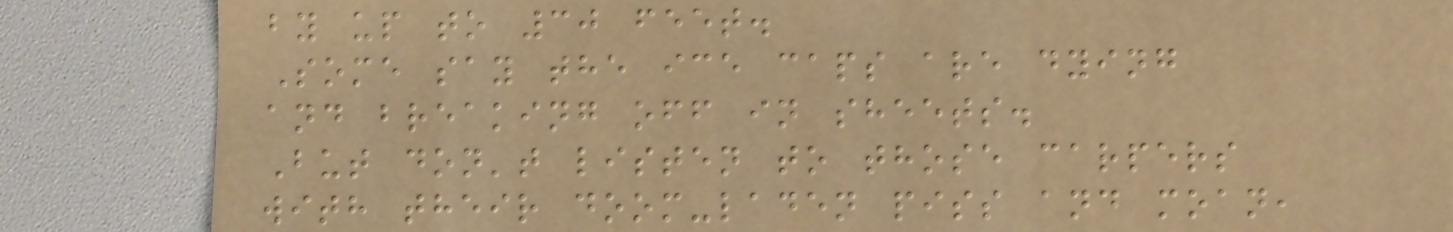by up to 30 feet.
Some say the ice caps are dying
and breaking off in sheets.
But don't listen to those carpers
with their doom-laden piss and moan,
